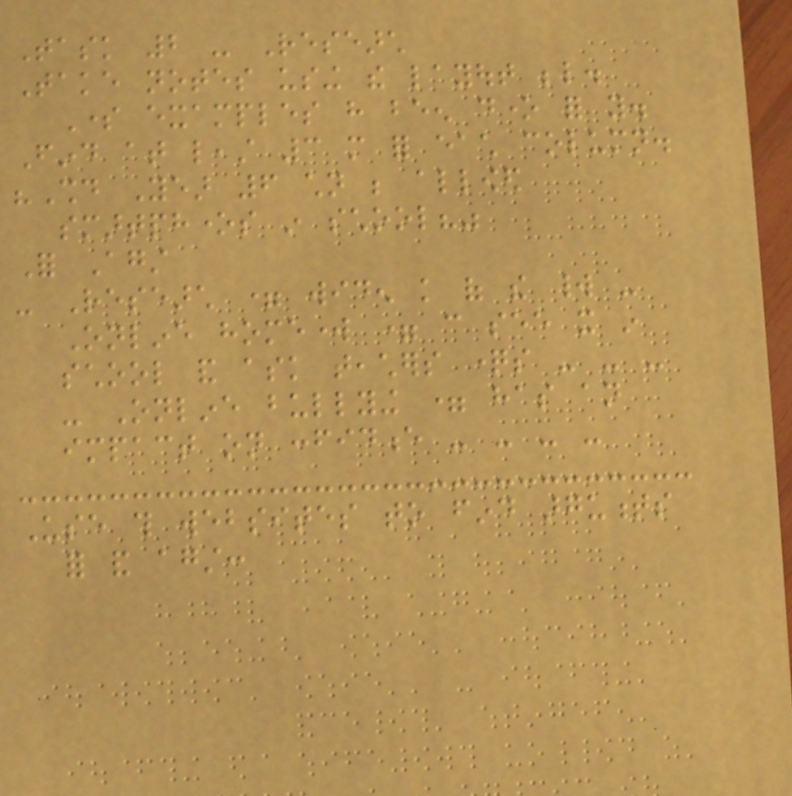Task 2 - Research
Take notes using the layout below.
Some examples have been done for you.
Find at least 3 more for each column.
"Should Year 6 children be allowed
smartphones in school?"
For Against
- Research = widen knowledge of the world -
Online homework = can see it in
school and ask teachers questions - - -
- Online bullying = has an
impact on confidence - - - -
Use this websites to find arguments
for and against:
